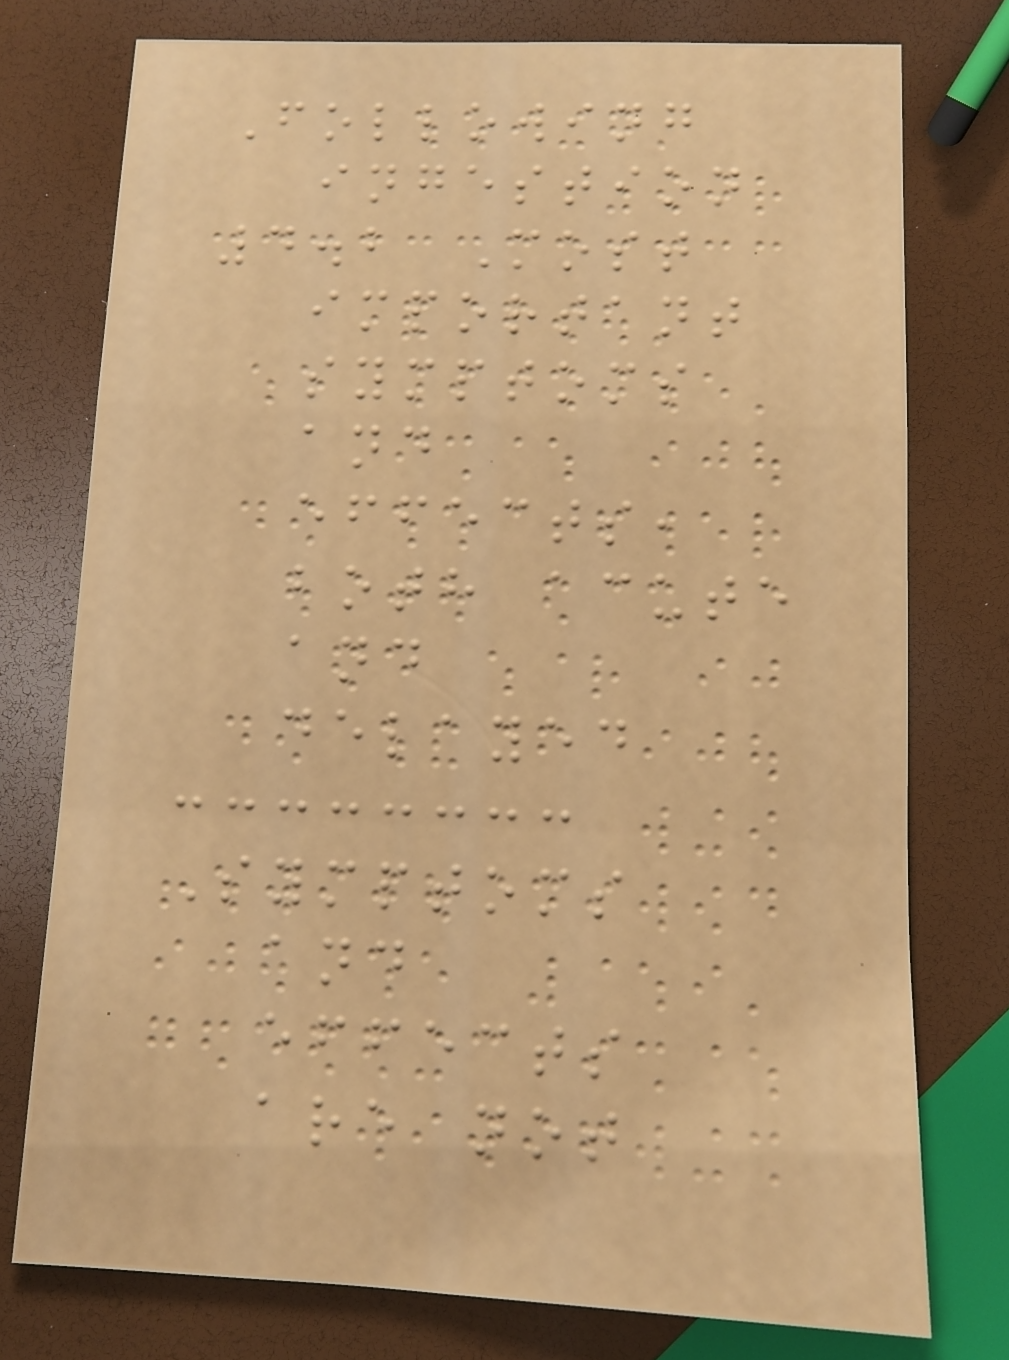Following
ingestion
4.2 Most
important
symptoms
and
effects,
both acute
and
delayed
Symptoms
and
effects
are not
